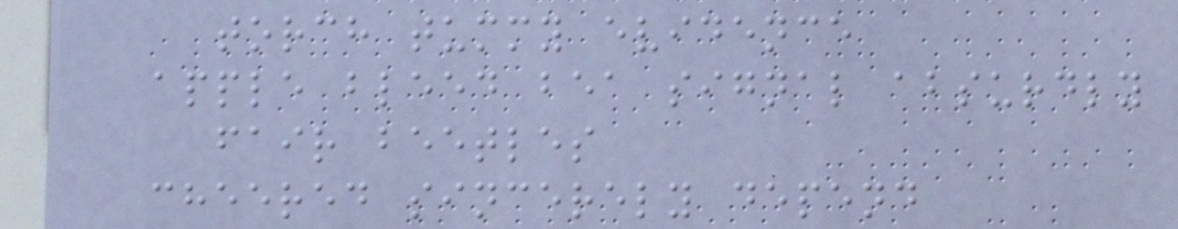torch tummy evidence
apple bleed bea signal absurdly
fair beetles
cheered sincerely depend
